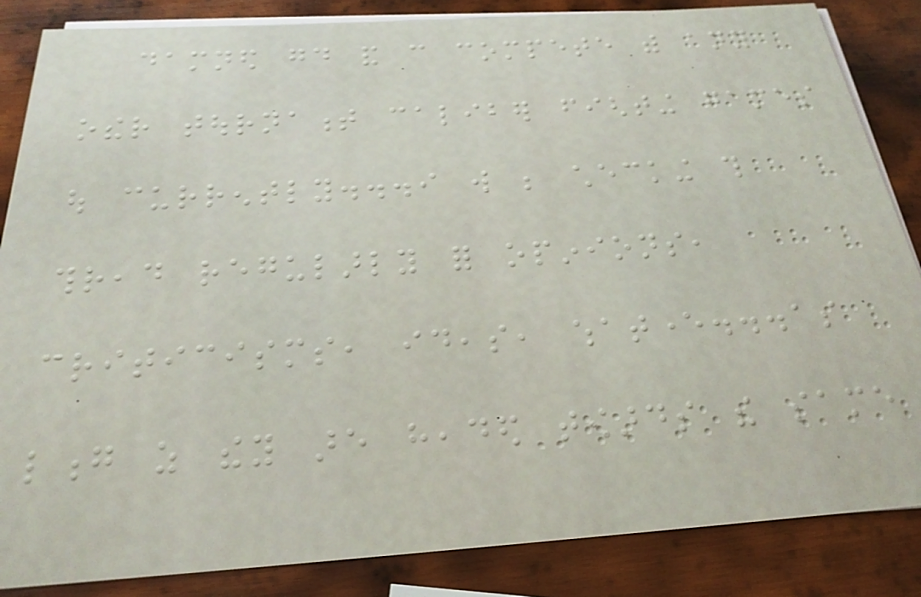damned good and can compete with any
other tournament caliber fighting games
out currently...i will be checking this
thread regularly for opinions,
criticisms, ideas, whatever...as
long as they are headed towards the same
